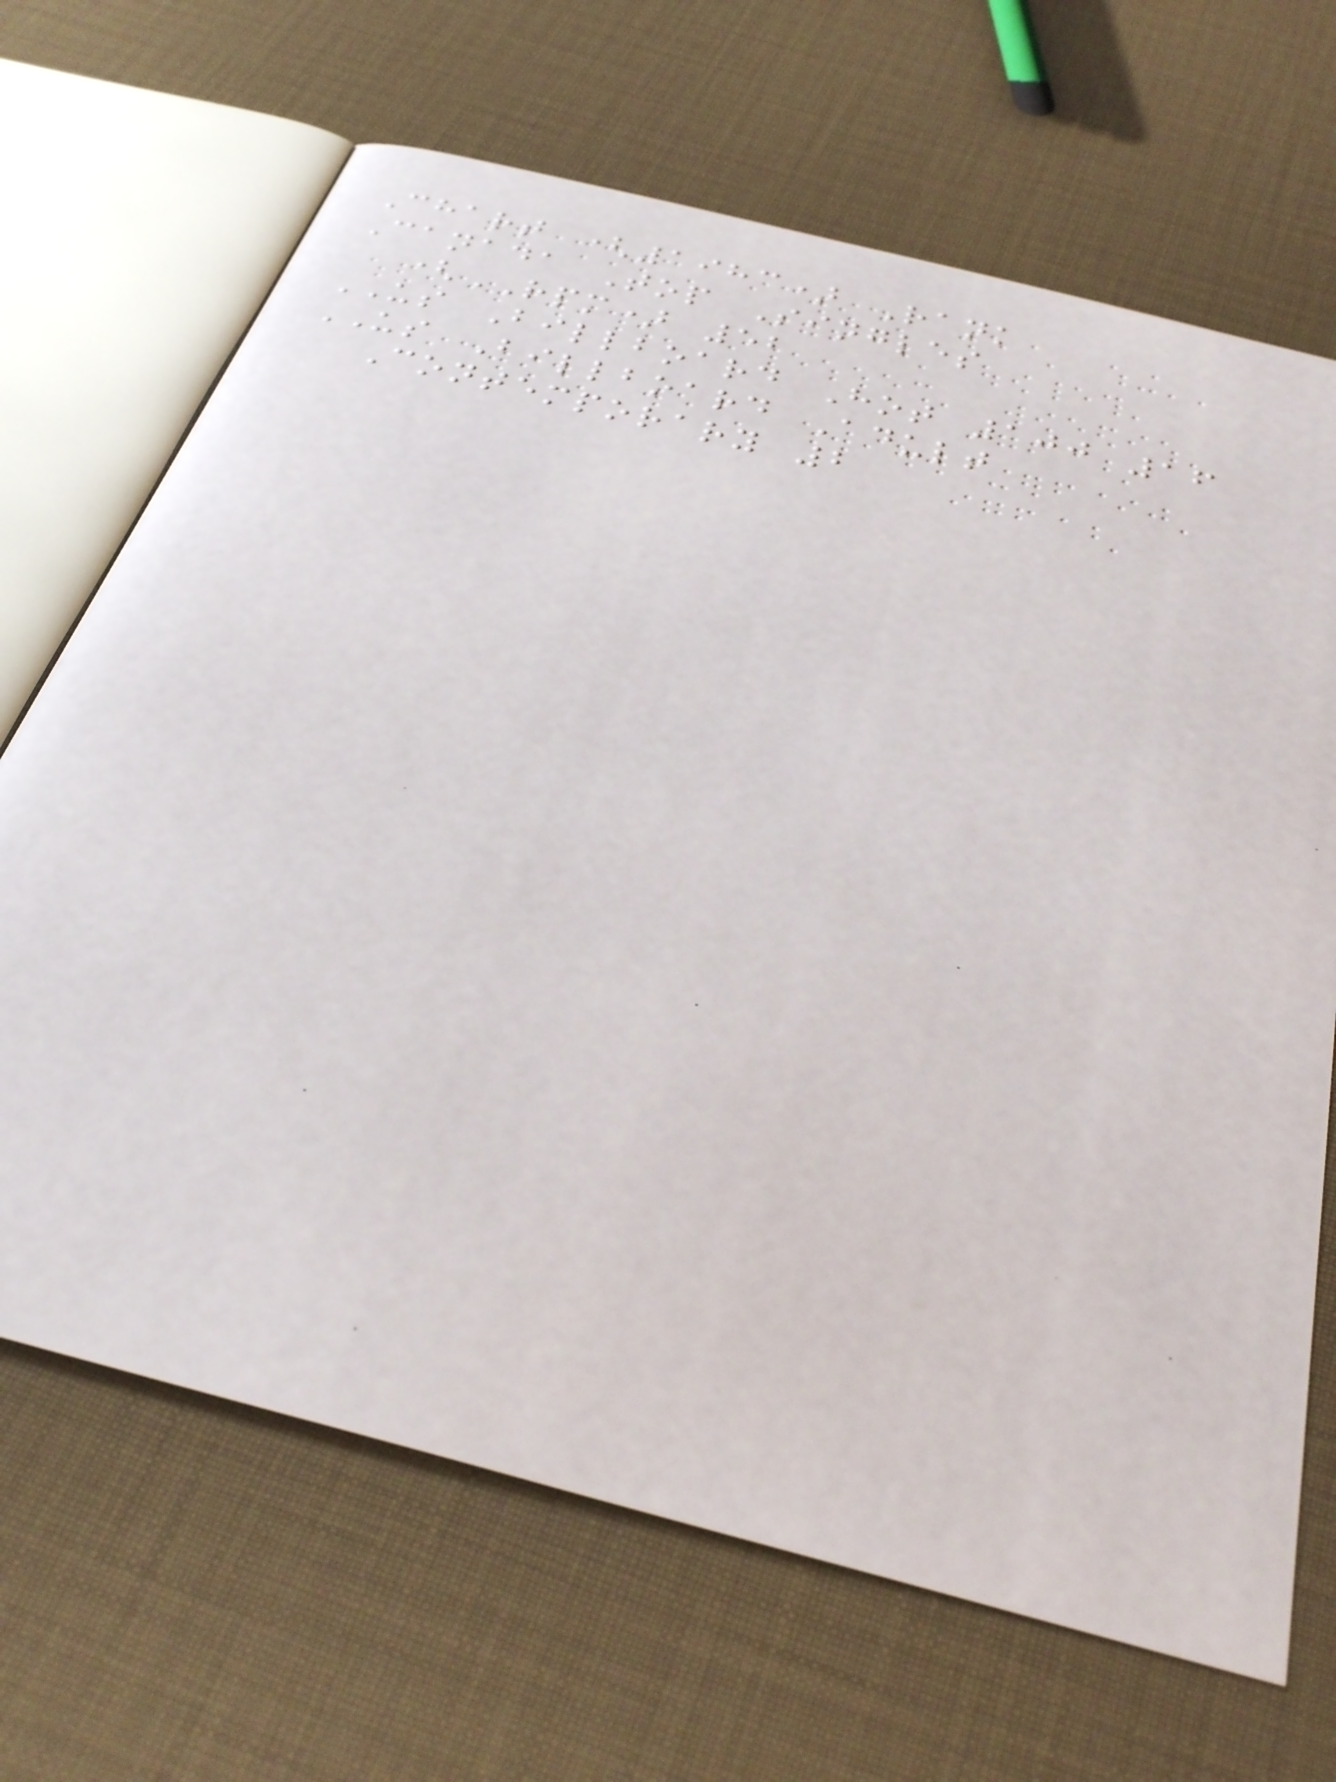Chart (1983) Rank
Canada Top Singles
(RPM) 52
US Billboard Hot 100 16
US Billboard Adult
Contemporary 2
